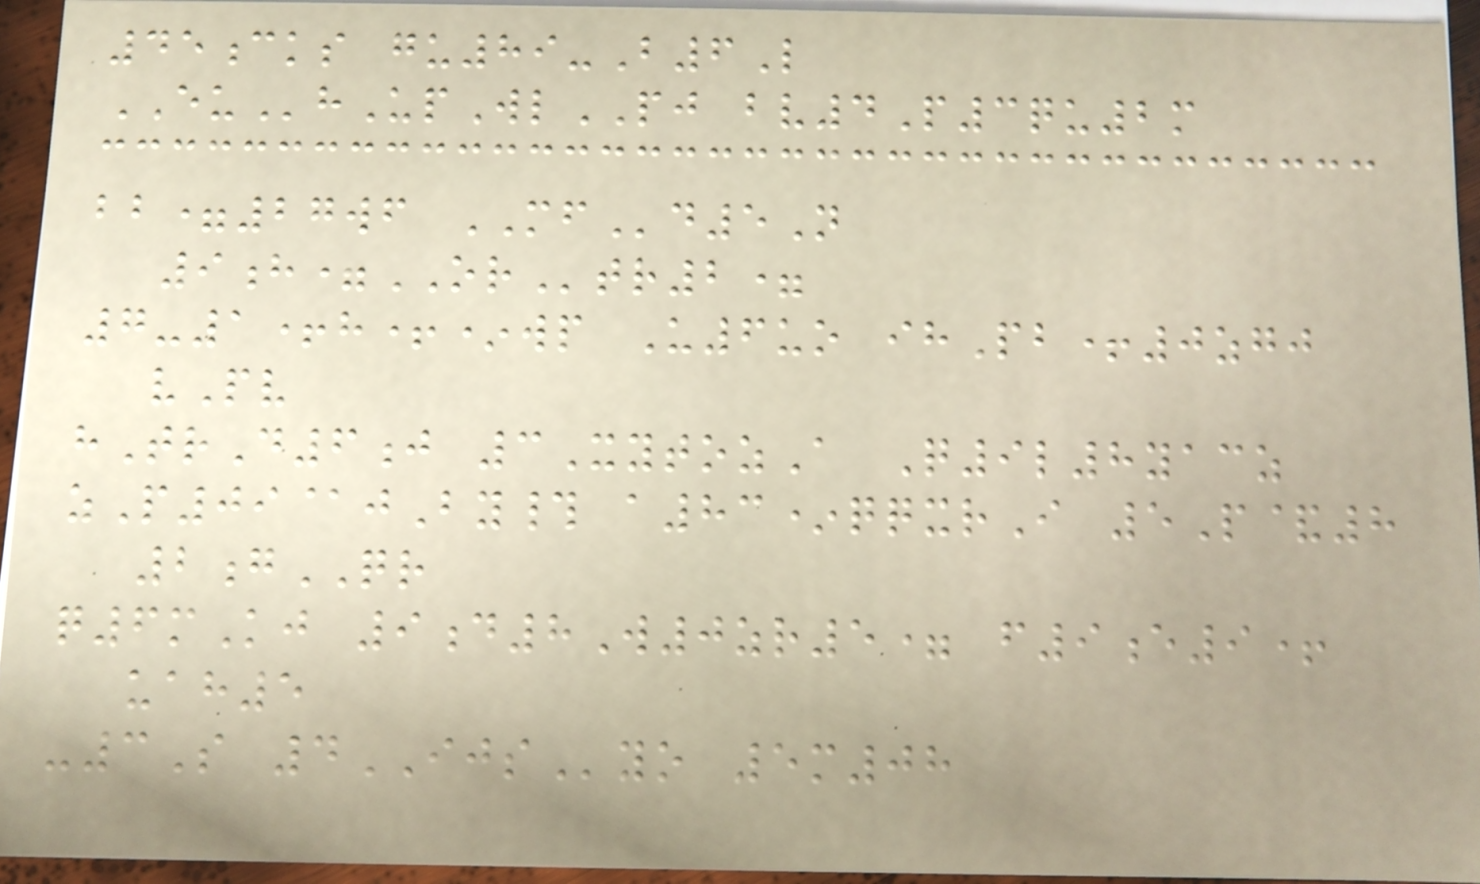45cks gu89-B6L
EUhUpWlPJ bv4P3qu2m
bb=27wf MFd5N
9h=ORtr2=
7-1+h+*wp U6uo ihPb+0zgj
vPv
hTrD6j 3XytozA Q9l8yacz
zP09@jBy# a83*qqxrI 5P&8
2gQR
q6mKj 9d8W0zr5= f9e9+
uah5
-3S 4IJSyo 5m08
